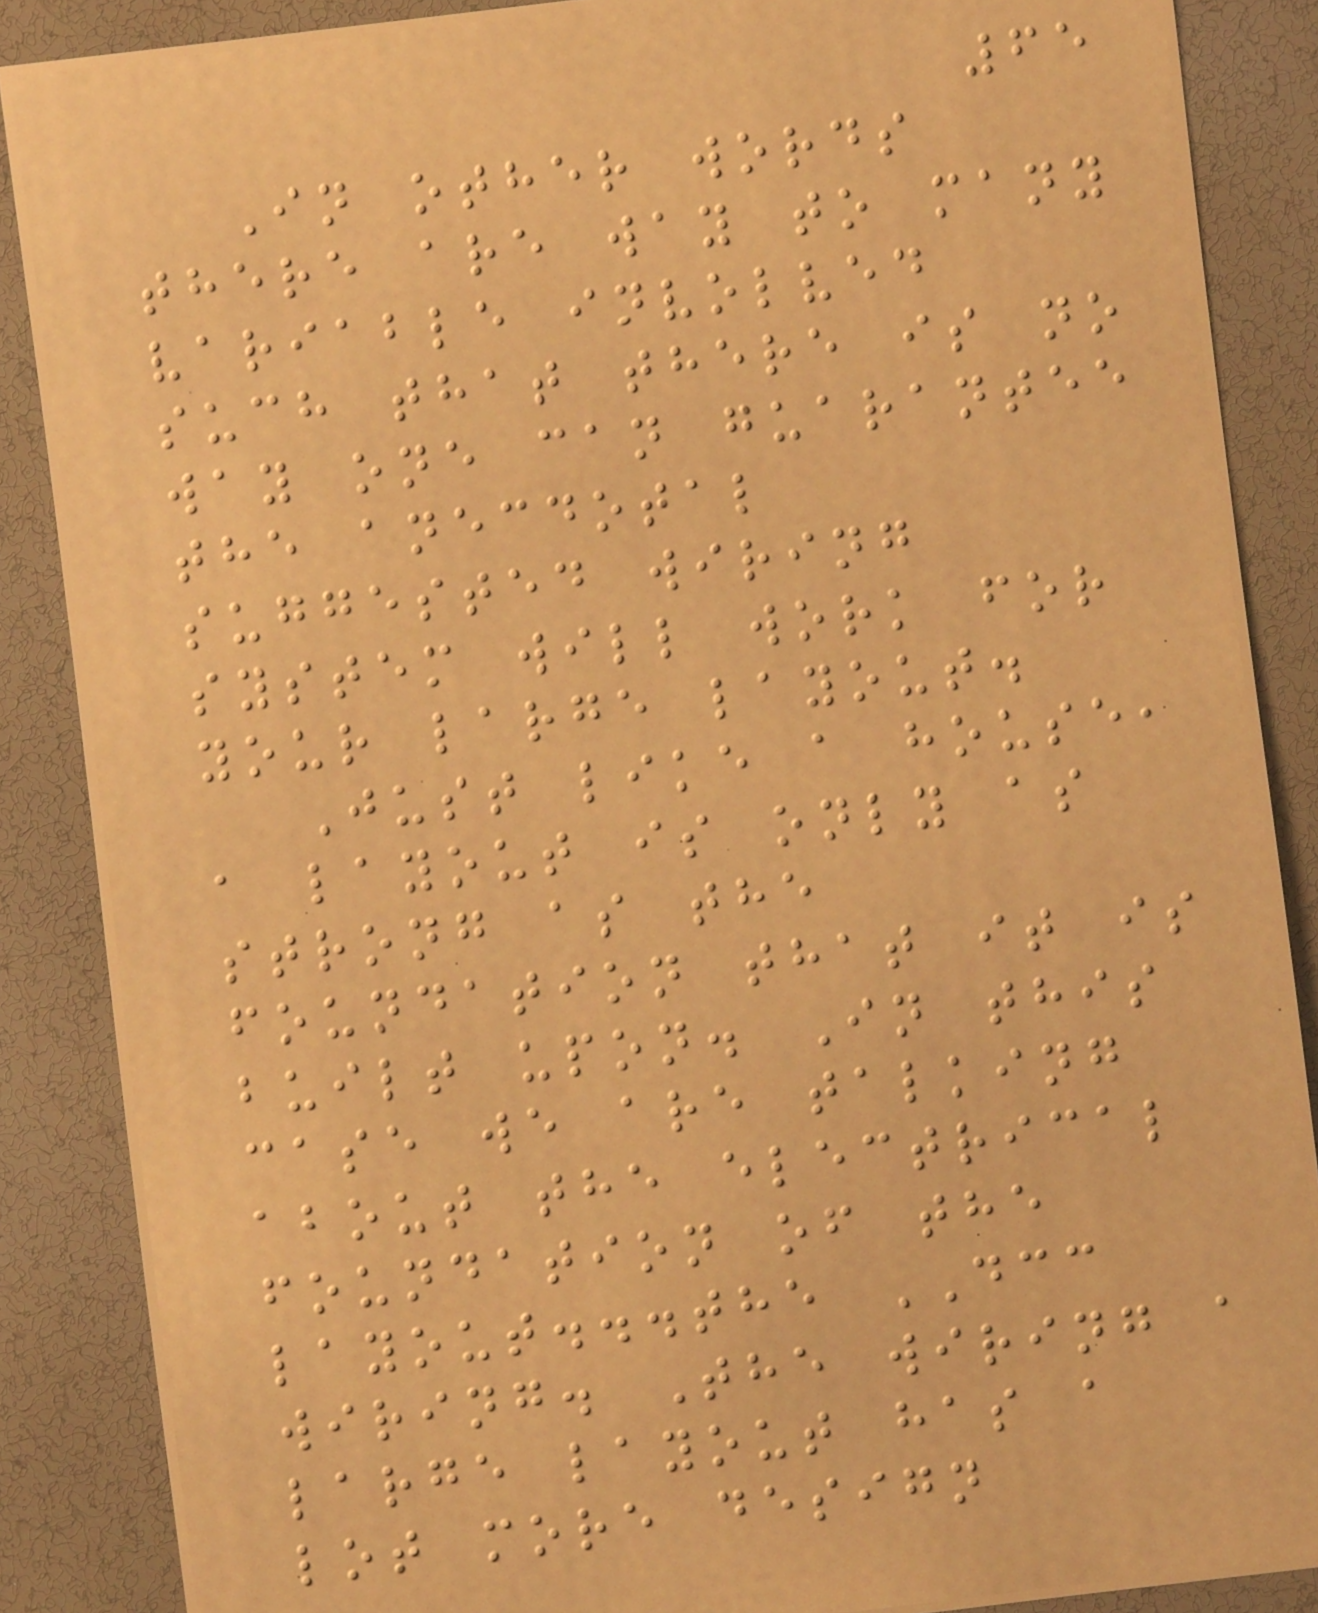65
In other words
there are way to many
variable involved
such that there is no
way one can guarantee
the anecdotal
suggested wiring
system will work for
your large layout.
Just like a house,
a layout is only as
strong as the
foundation that it is
built upon. In this
case we are talking
about the electrical
foundation of the
layout...the DCC
wiring. The wiring a
large layout has a
lot more design
